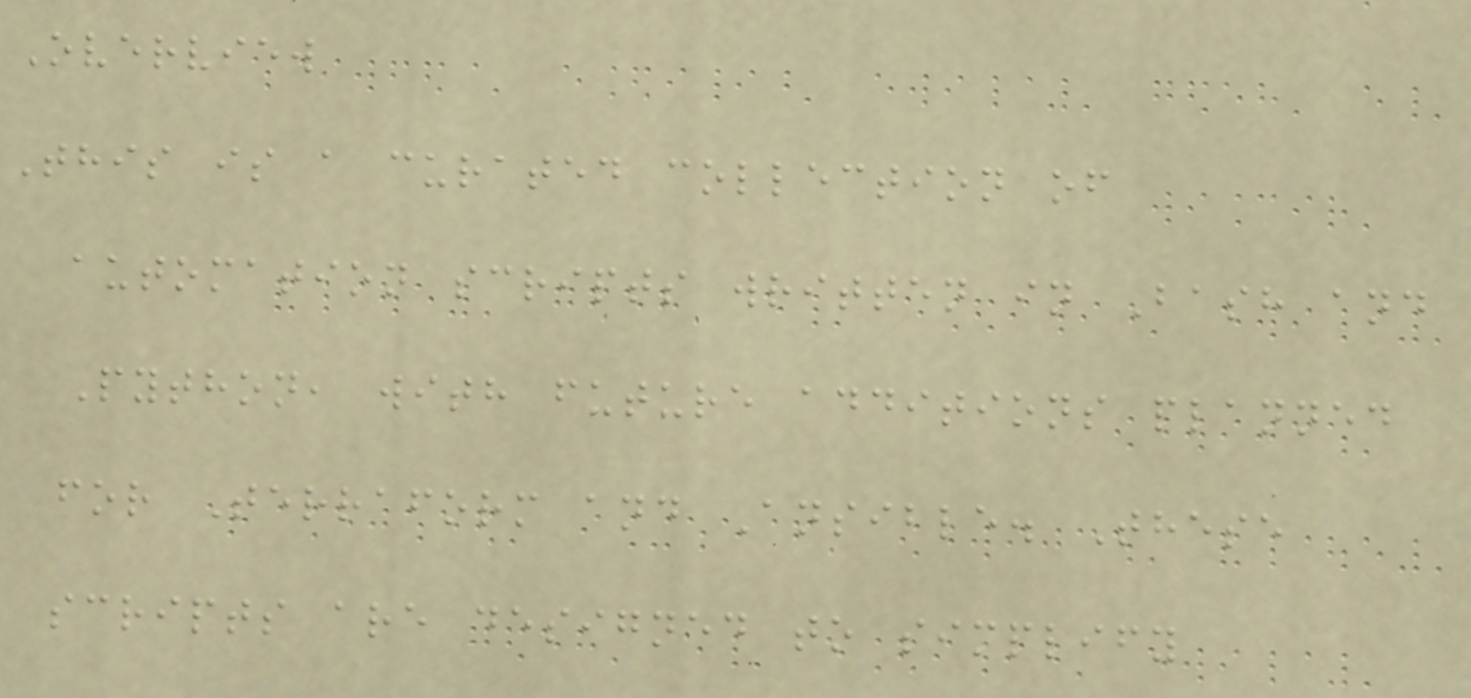Overview
This is a curated collection of
automation scripts written in Bash and
Python, with future additions planned
for Terraform and Ansible. These
scripts are designed to simplify
